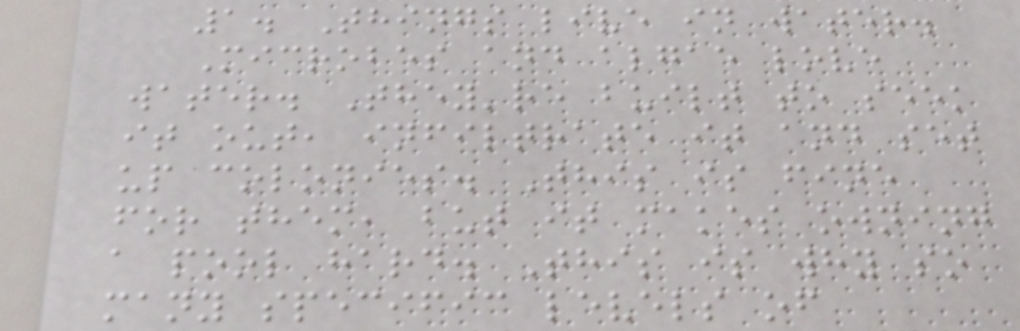1. Things live in water.
Microbes and algae love
water. They're built to seek
it out, infiltrate it and set
up colonies. This is fine
for them, but it makes owning
a pool hard. This is why so
many specific levels of
